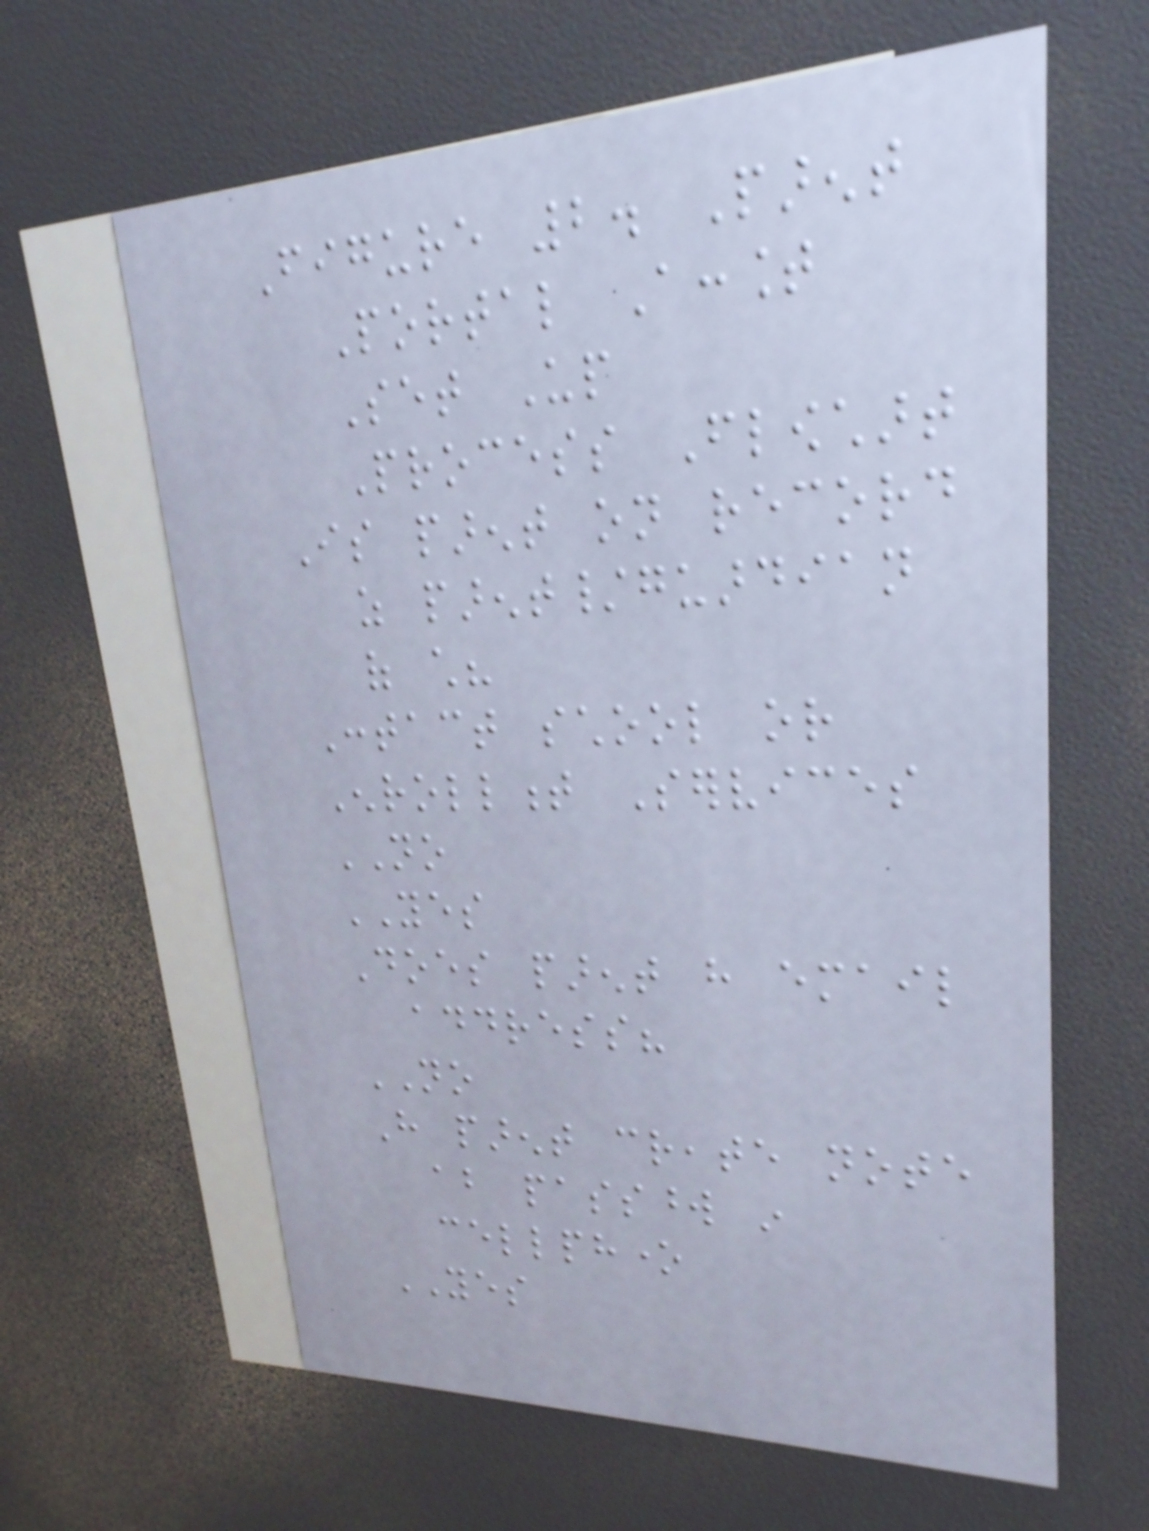Figure 2. Parent
Portal Account
Set Up
Process Flowchart
Is parent on record
as parent/guardian
of child?
Contact school or
Enrollment Services
NO
YES
Does parent have email
address?
NO
Have parent create note
about password in
cellphone
YES
